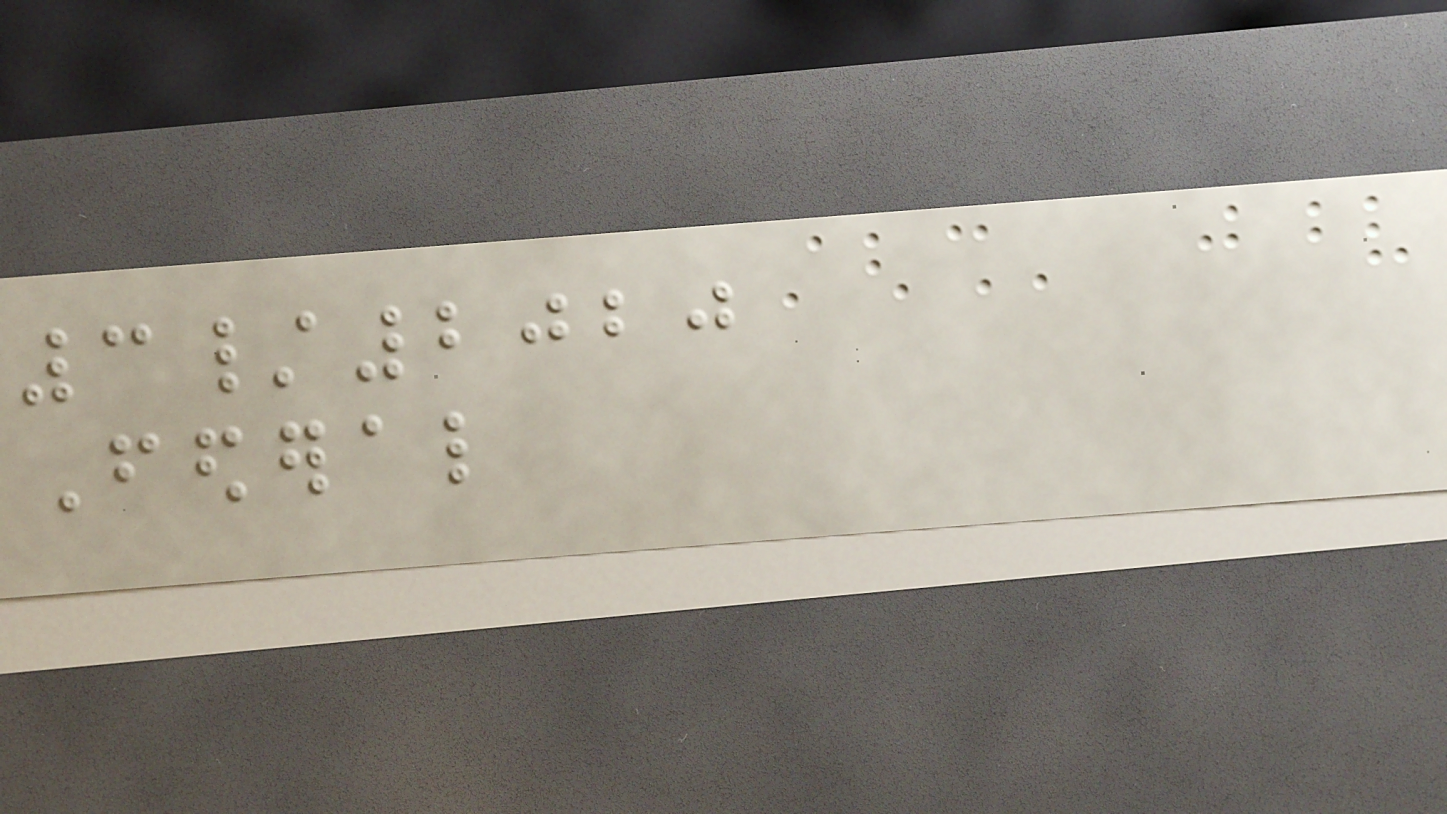3/2020
Federal
